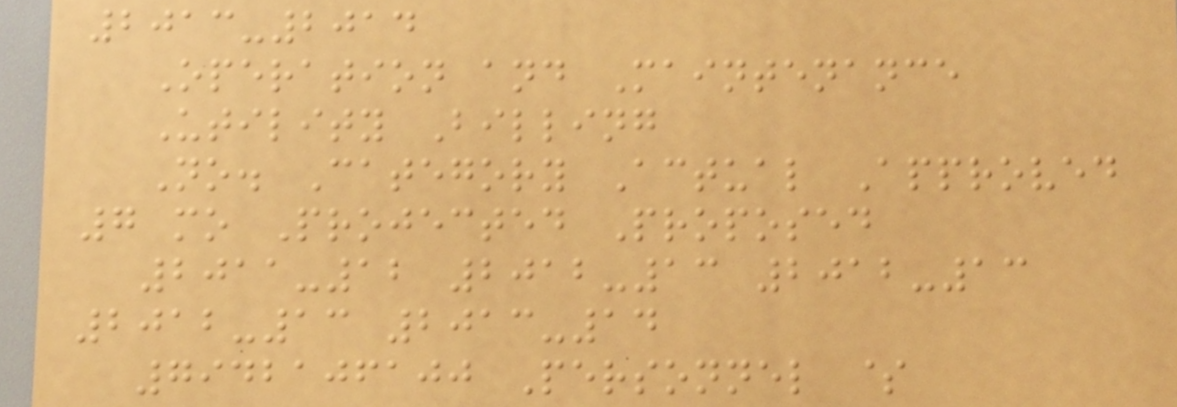2013-2014
Operation and Maintenance
Utility Billing
No. Category Actual Approved
7 mo Projected Proposed
2011-12 2012-13 2012-13
2012-13 2013-14
7942106100 Personnel $
